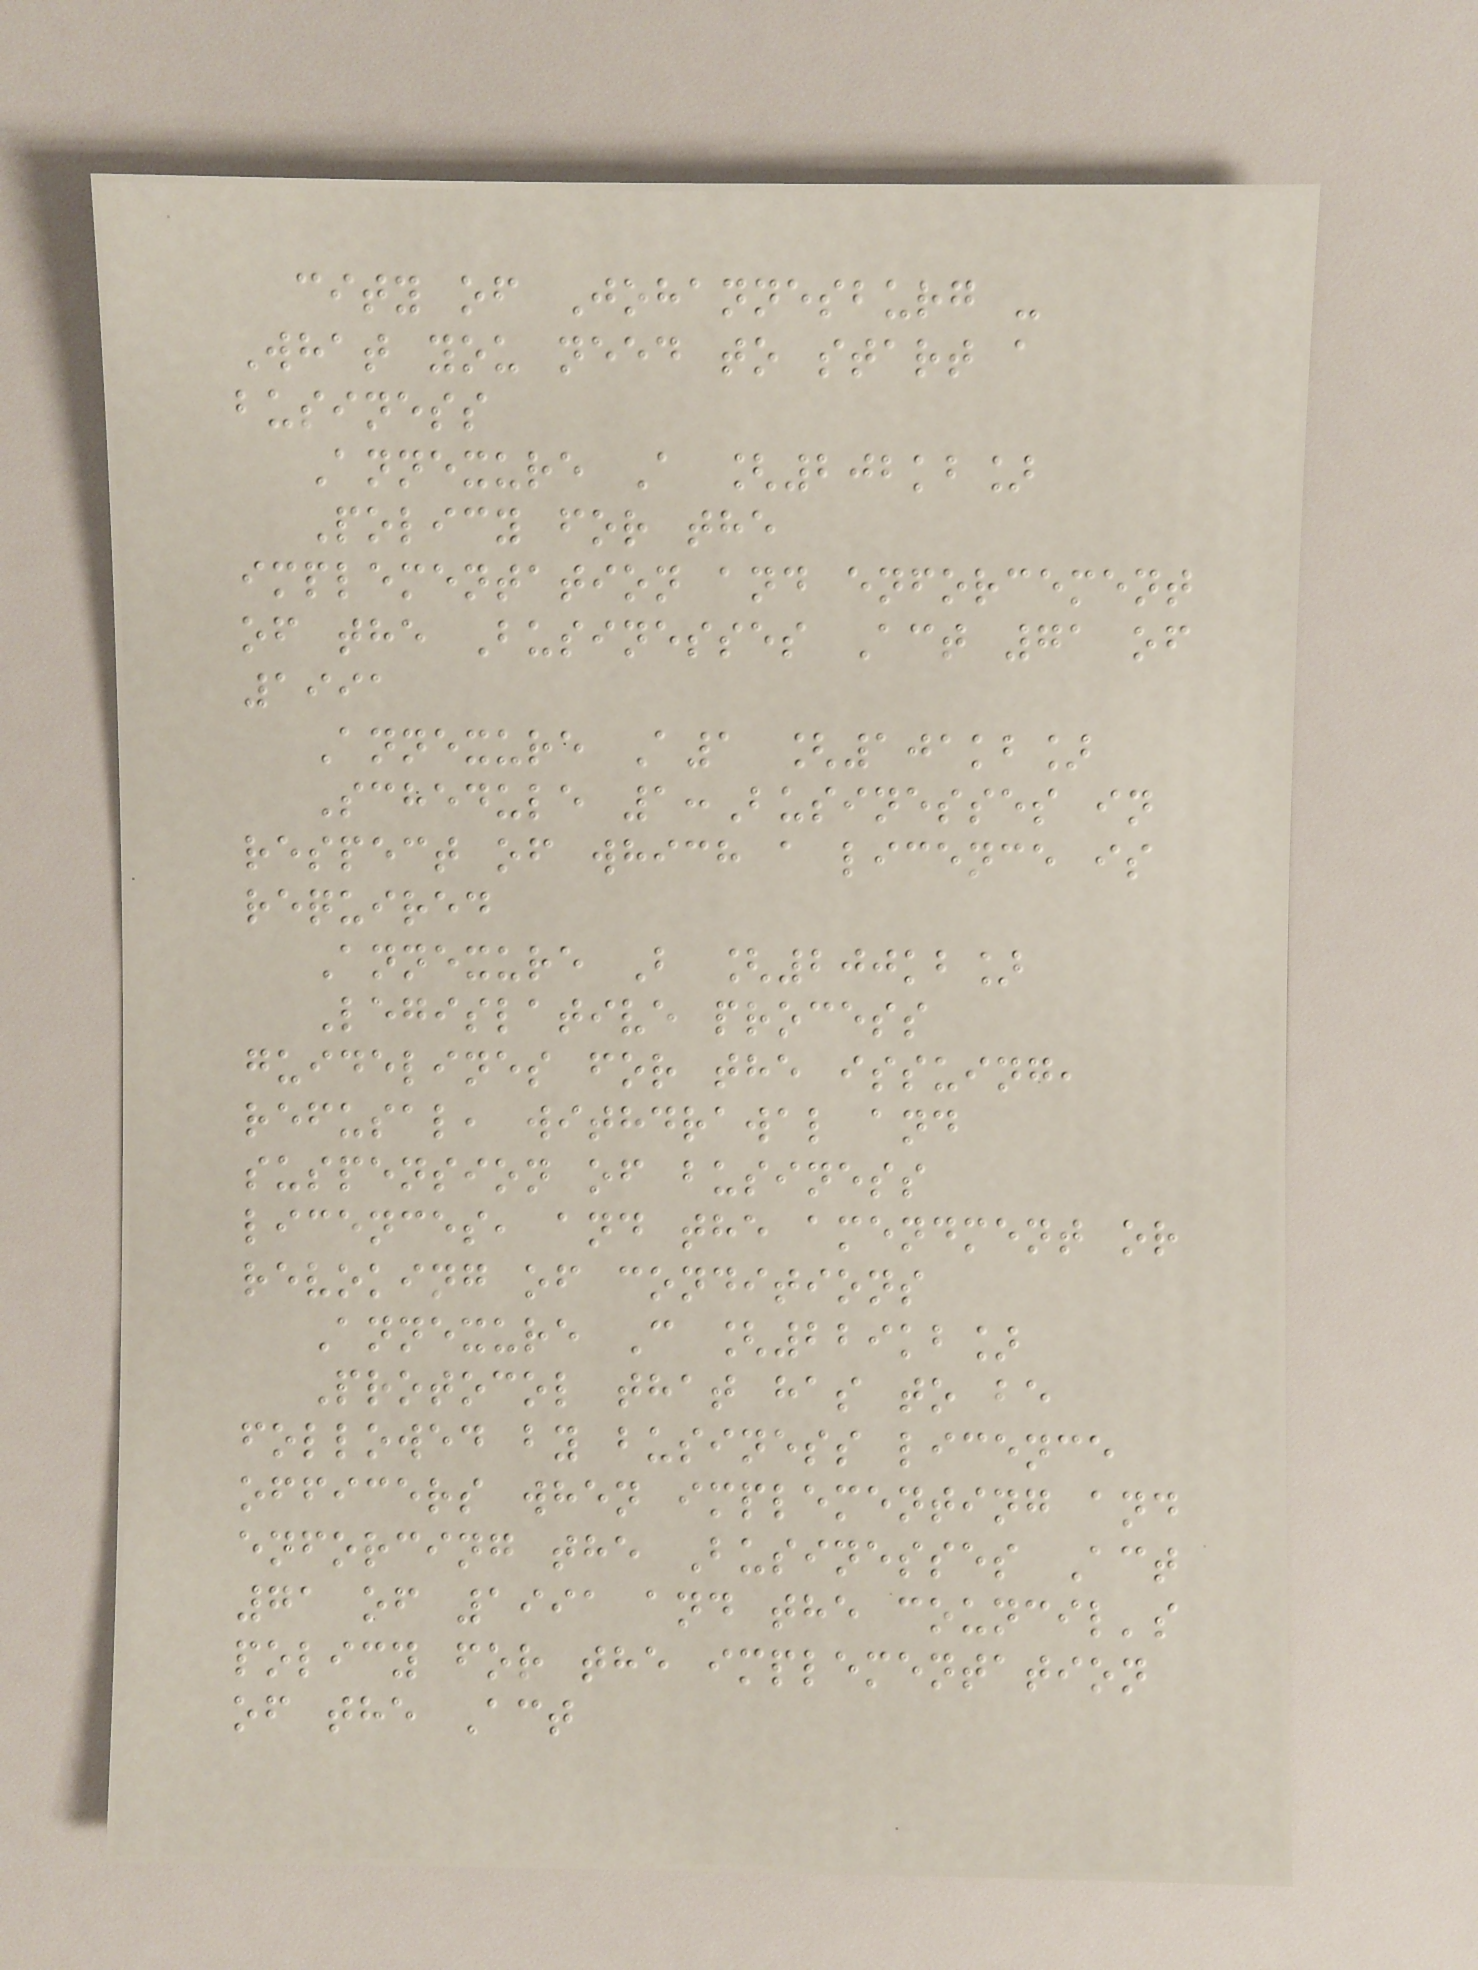city of Johannesburg -
What you need to start a
business
Annexure A [202kb]
Policy for the
implementation and enforcement
of the Businesses Act 71 of
1991
Annexure A1 [101kb]
Schedule 1:Businesses in
respect of which a licence is
required
Annexure B [200kb]
Legislative process
guidelines for the issuing,
refusal, withdrawal and
suspension of business
licences, and the amendment or
revoking of conditions
Annexure C [229kb]
Protocol that has to be
followed by business licence
officers when implementing and
enforcing the Businesses Act
71 of 1991 and the council's
policy for the implementation
of the Act
